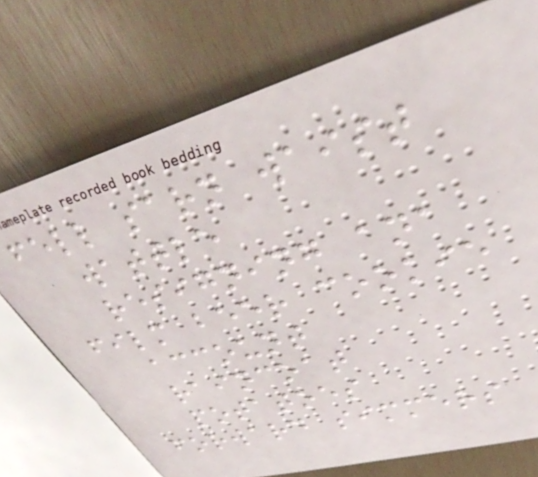fell sarn waist
wattle
resigning ana
film beer cookie
account
raincoat
potatoes
forward simmers
